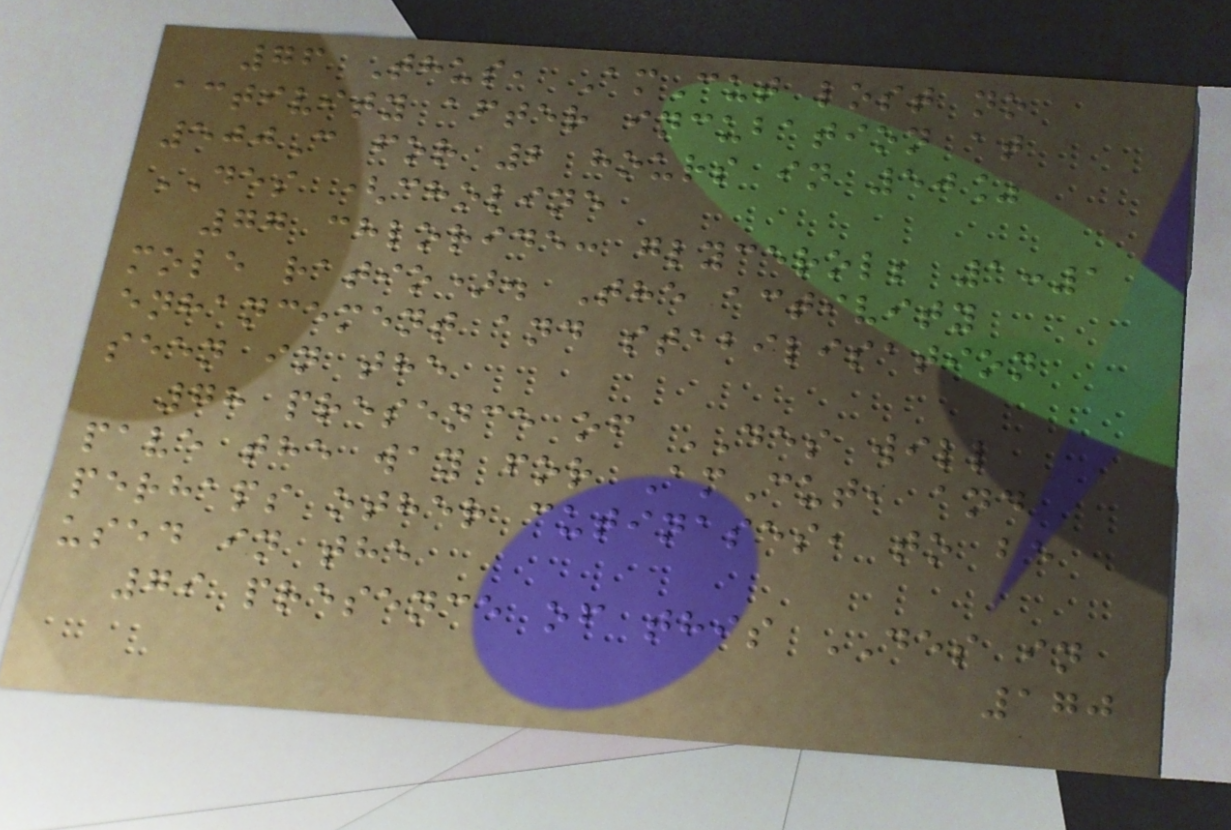76 Thus, AmCut lost no
activity after incubation at
500C for 2 hours in 50%
DES (choline
77 chloride: glycerol; 1:1
mole ratio). The activity
enhancement and stabilisation
seen in the
78 presence of DES will
pave the way for AmCut, and
perhaps other cutinases, to be
used in the
79 presence of this DES in
170
